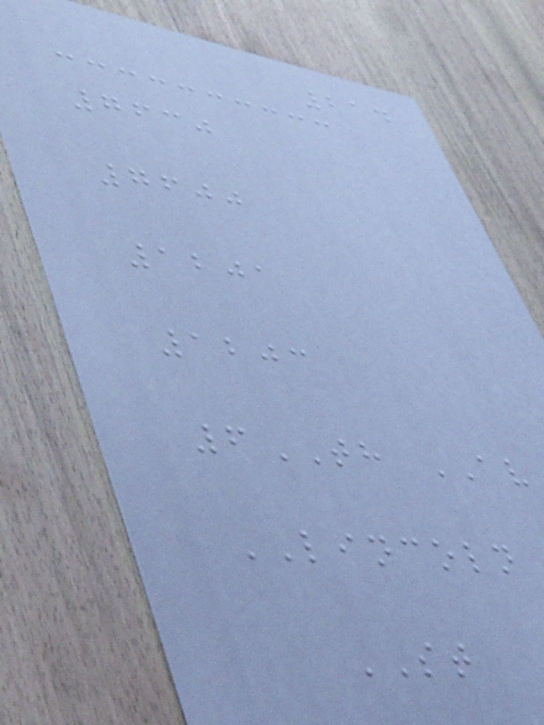214
7630
7600
1201
1203
6TH AV
LINCOLN
ST
